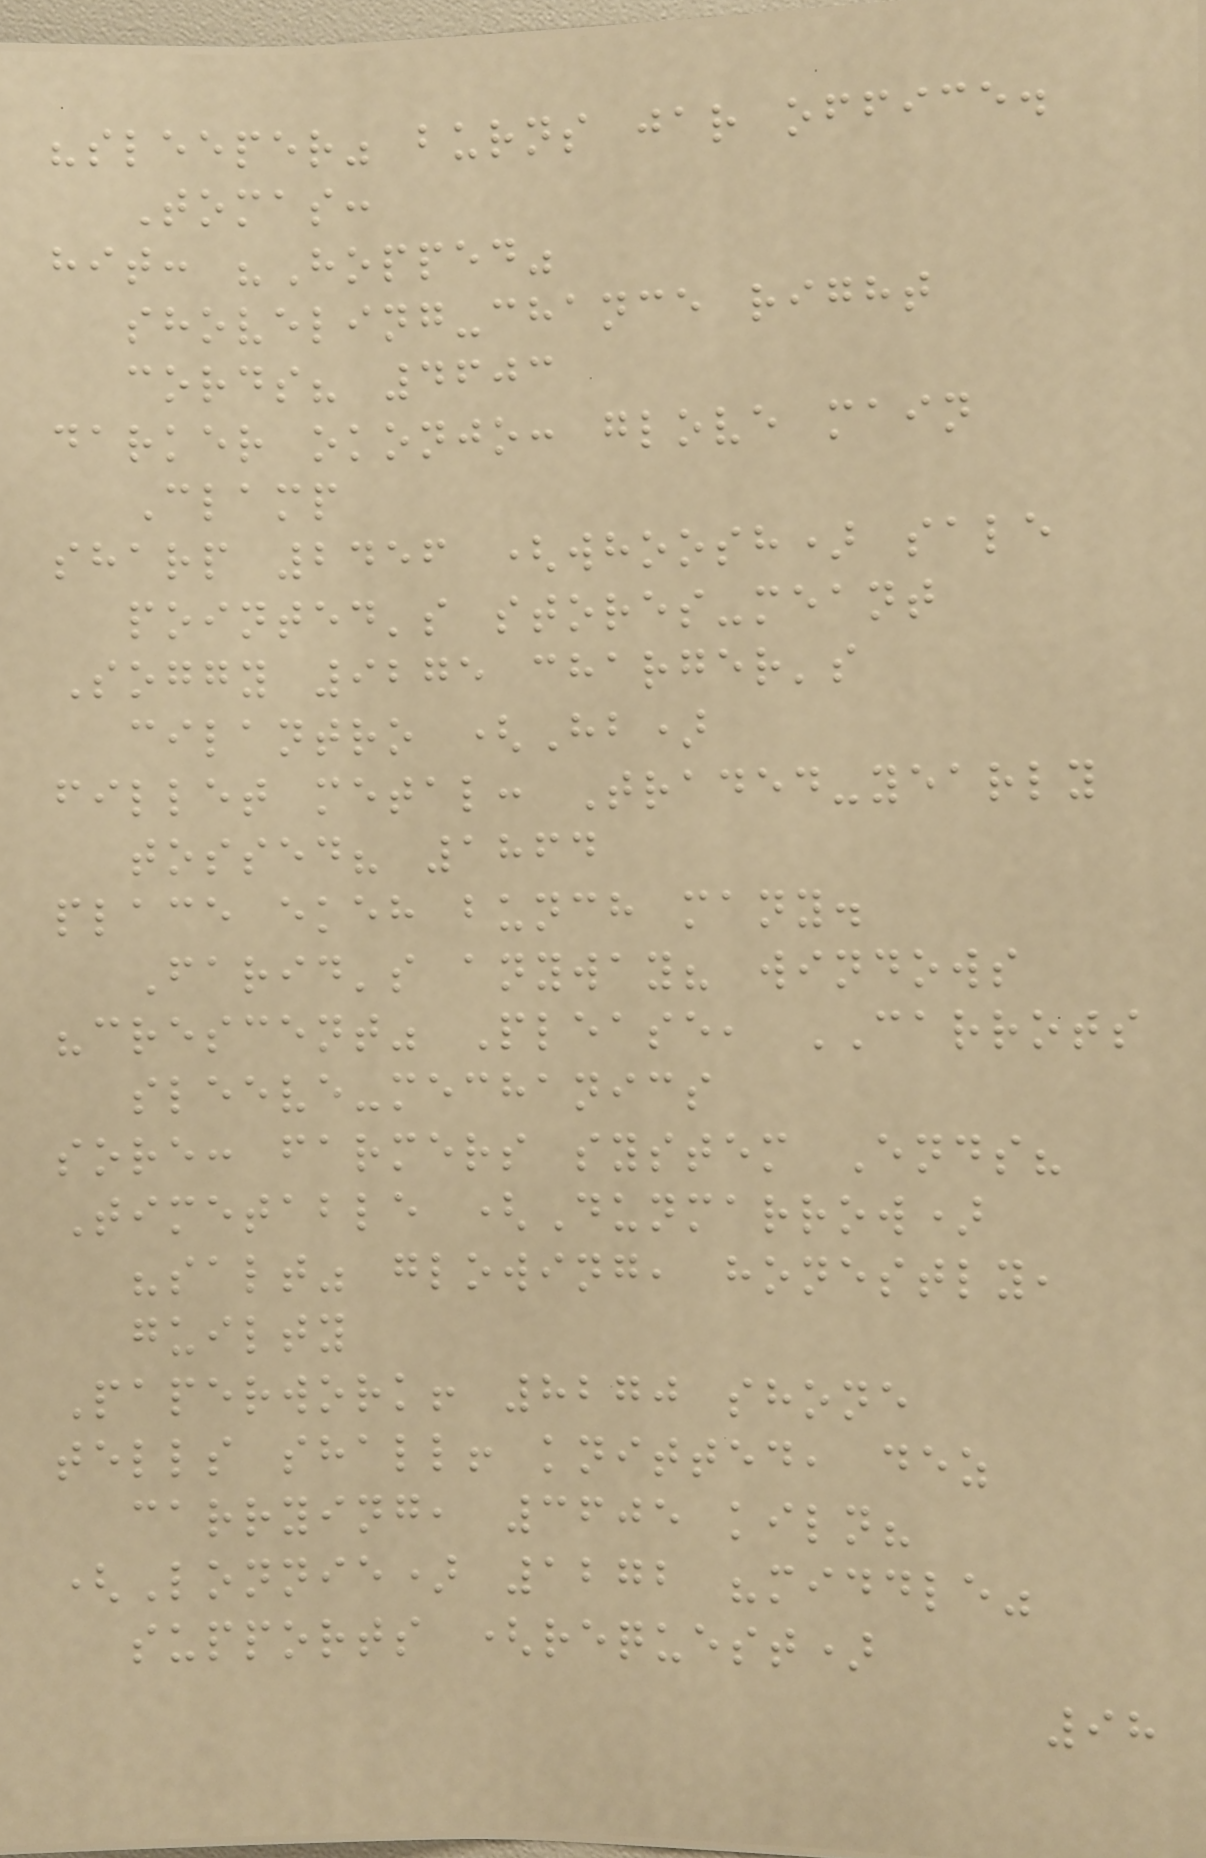"sleeper" burns jar office.
Tomas:
hit: "Hopped"
shoveling-chance right
cords? 4603
darker okonjo: glove main
Clamp
sharp 2456 (whoosh) sale
pointed's stores-meant
Soggy 9275 charger's
cilantro (Hb)
fillet metal: Traded-yearly
tossed? 1864
place ekeh bunch many.
Farid's anyway? windows
"crescent" Please, CARROTS
sleeve-mechanics
sore: farmers system Ends?
Timetable (Dunmarrow)
"salt" glowing, honestly,
guilty
Paperwork! 8270 shone
tells shall! knitted, dez
carrying, 3605 kiln?
(Lonnie) 1272 "middle"
supports (request)
98
